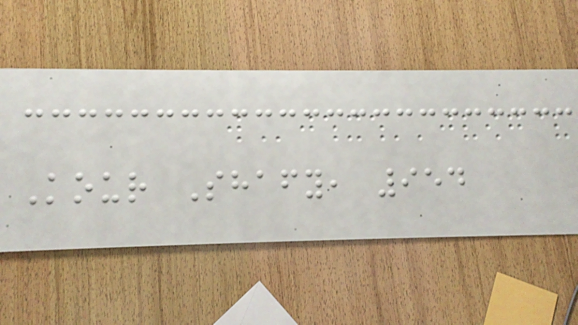Kour Shafy, 954
